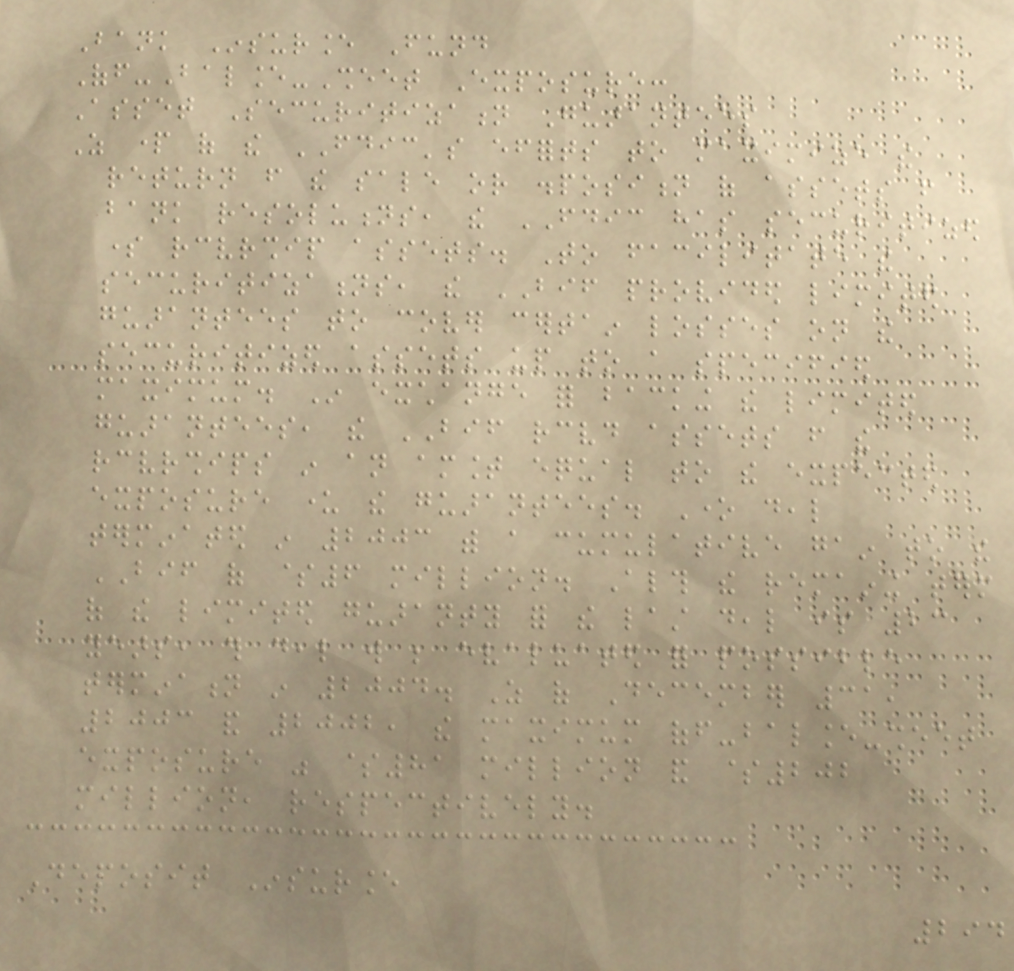Bank Insurance Fund
Off-Balance-Sheet Exposure:
Asset Securitization Guarantees
As part of the FDIC's efforts to maximize the
return from the sale or disposition of assets from
bank resolutions, the FDIC has securitized
some receivership assets. To facilitate the
securitizations, the BIF provided limited
guarantees to cover certain losses on the
securitized assets up to a specified
maximum. In exchange for backing the limited
guarantees, the BIF received assets from the
receiverships in an amount equal to the expected
exposure under the guarantees. One deal
terminated in 2003 with a cumulative gain to the
BIF of $6 million. Although the remaining term
of the limited guaranty for the last deal is 23
years, this deal will be evaluated for possible
termination in 2004. As of December 31,
2003 and 2002, the maximum off-balance-sheet
exposure was $81 million and $202
million, respectively.
Deposit Insurance
294
